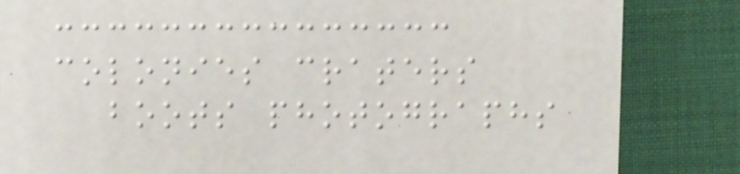colonies craters
boots photographs
